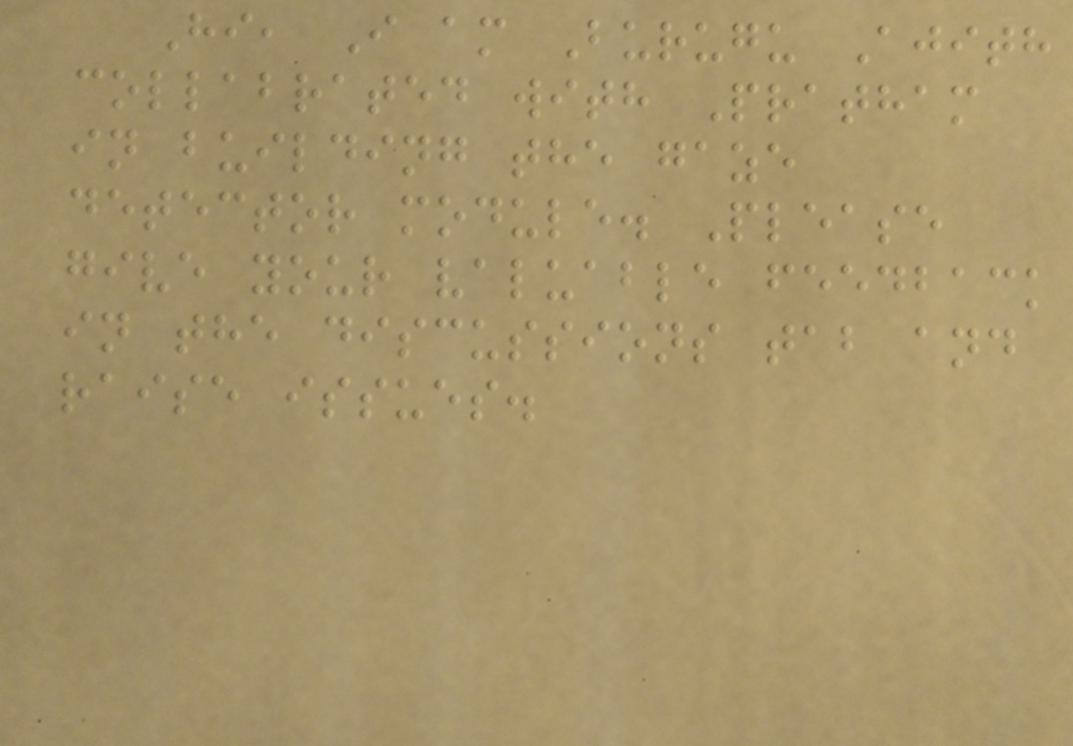Hi, I am Burugu Ajith
collabrated with Pratham
in building the gaze
detector module. Please
give your valuable feedback
in the discussions tab and
raise issues.
